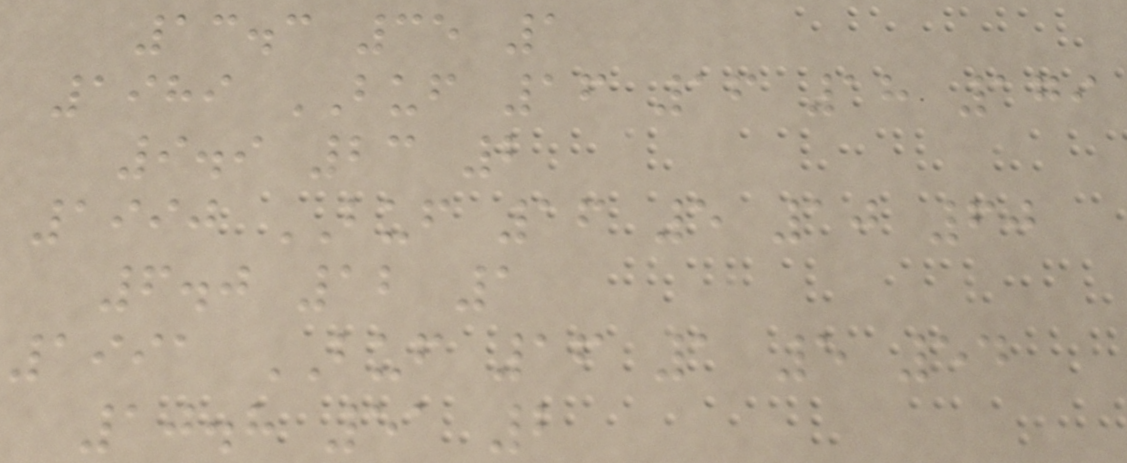13.3 35 1
1989 BUF 16 16 18 179
9.9 23 2
1990 BUF 16 5 10 60
6.0 12 1
1991 BUF 16 1 5 54
10.8 51 2
